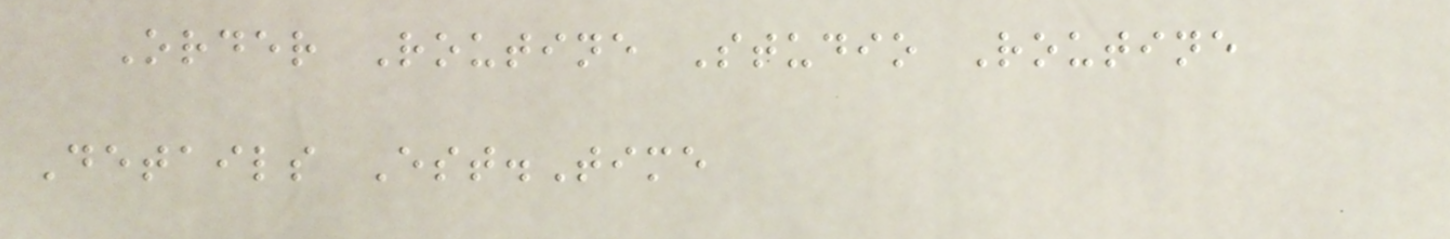Order Routine Studio Routine
Details Est.Time
